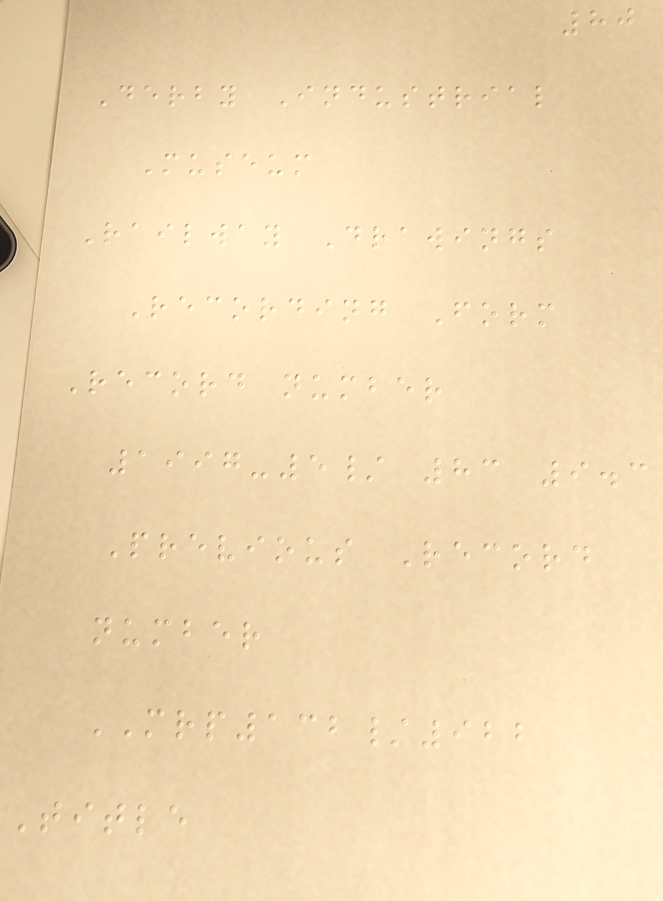80
Derby Industrial
Museum
Railway Drawings
Recording Form
Record number
1997-5/ 83 9.3
Previous Record
number
MRP132/922
Title
